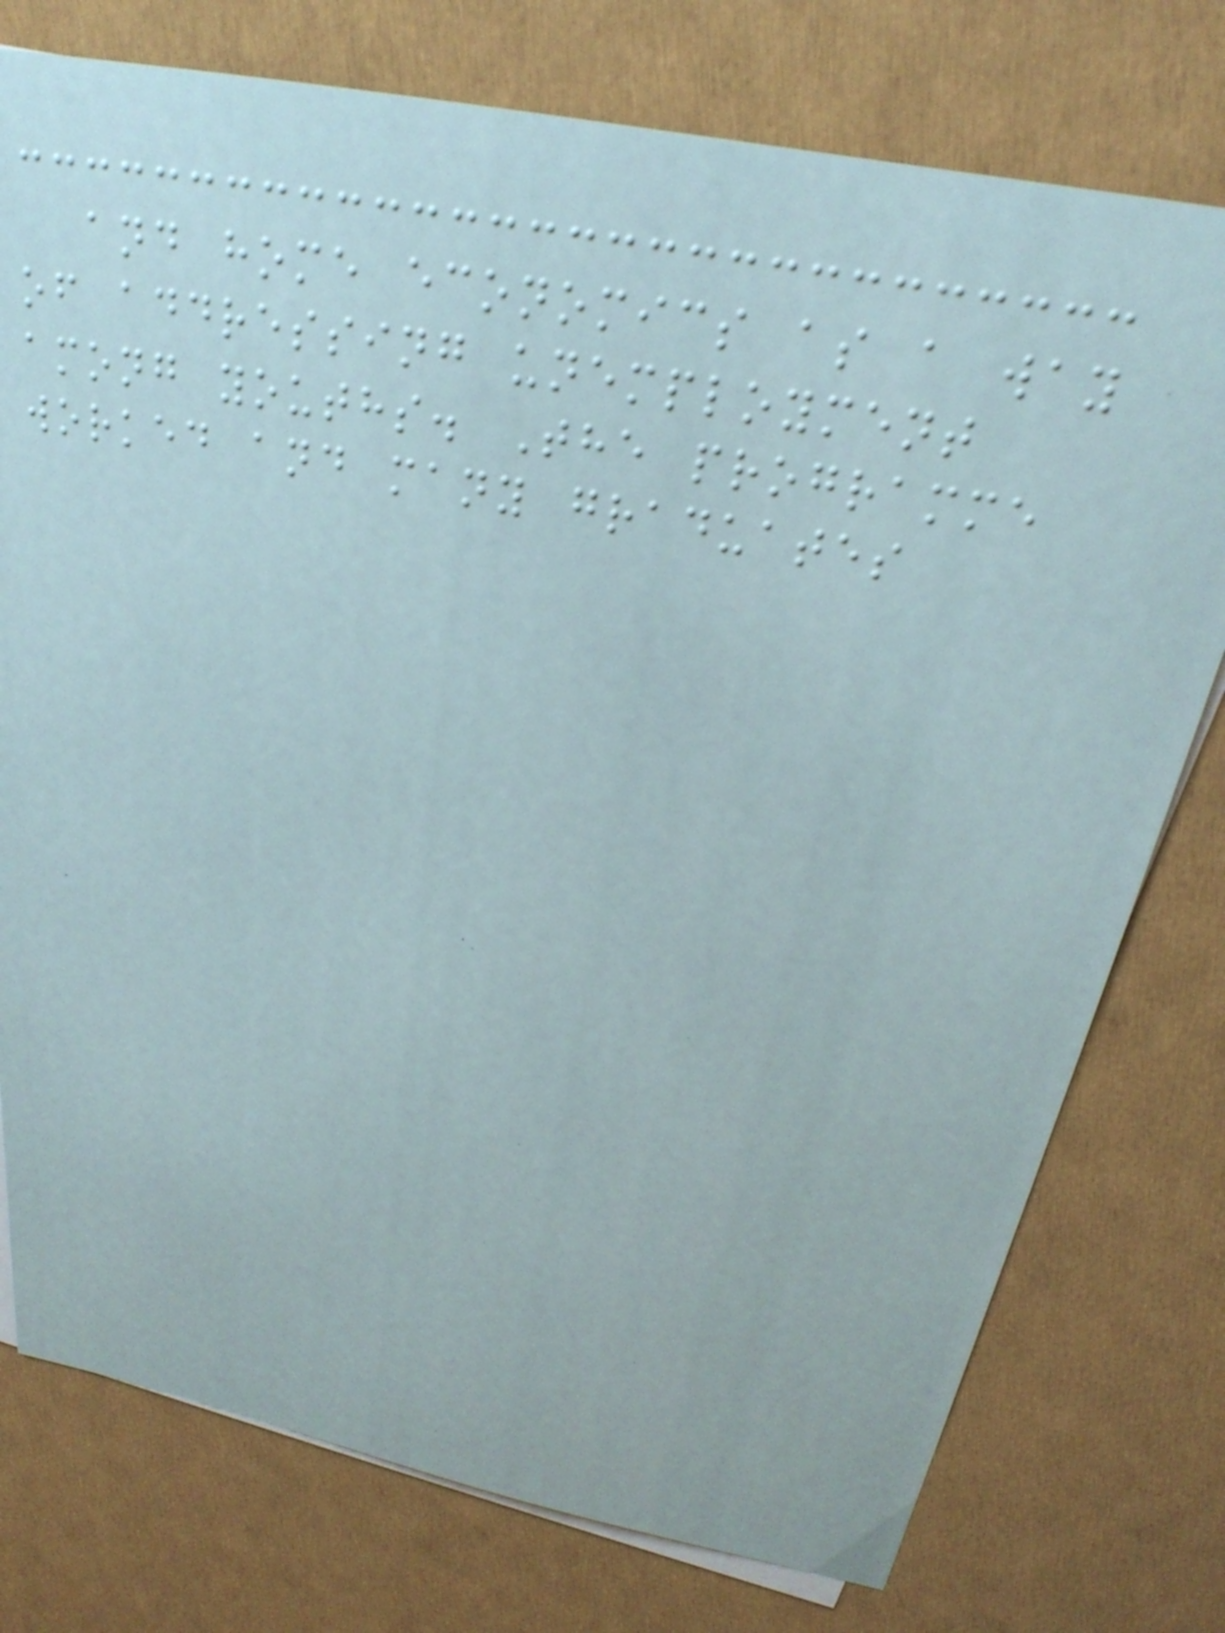and home economics as a way
of addressing unemployment
among youths. The programme
worked and many graduates
